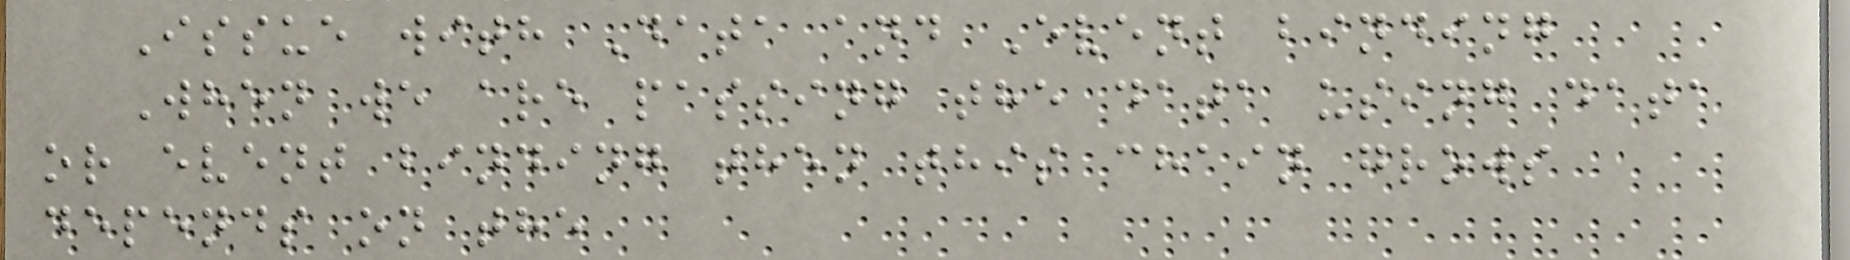Issue with Data and Event binding
When we are passing the data using data
or event binding then this chain grows
depends on the
